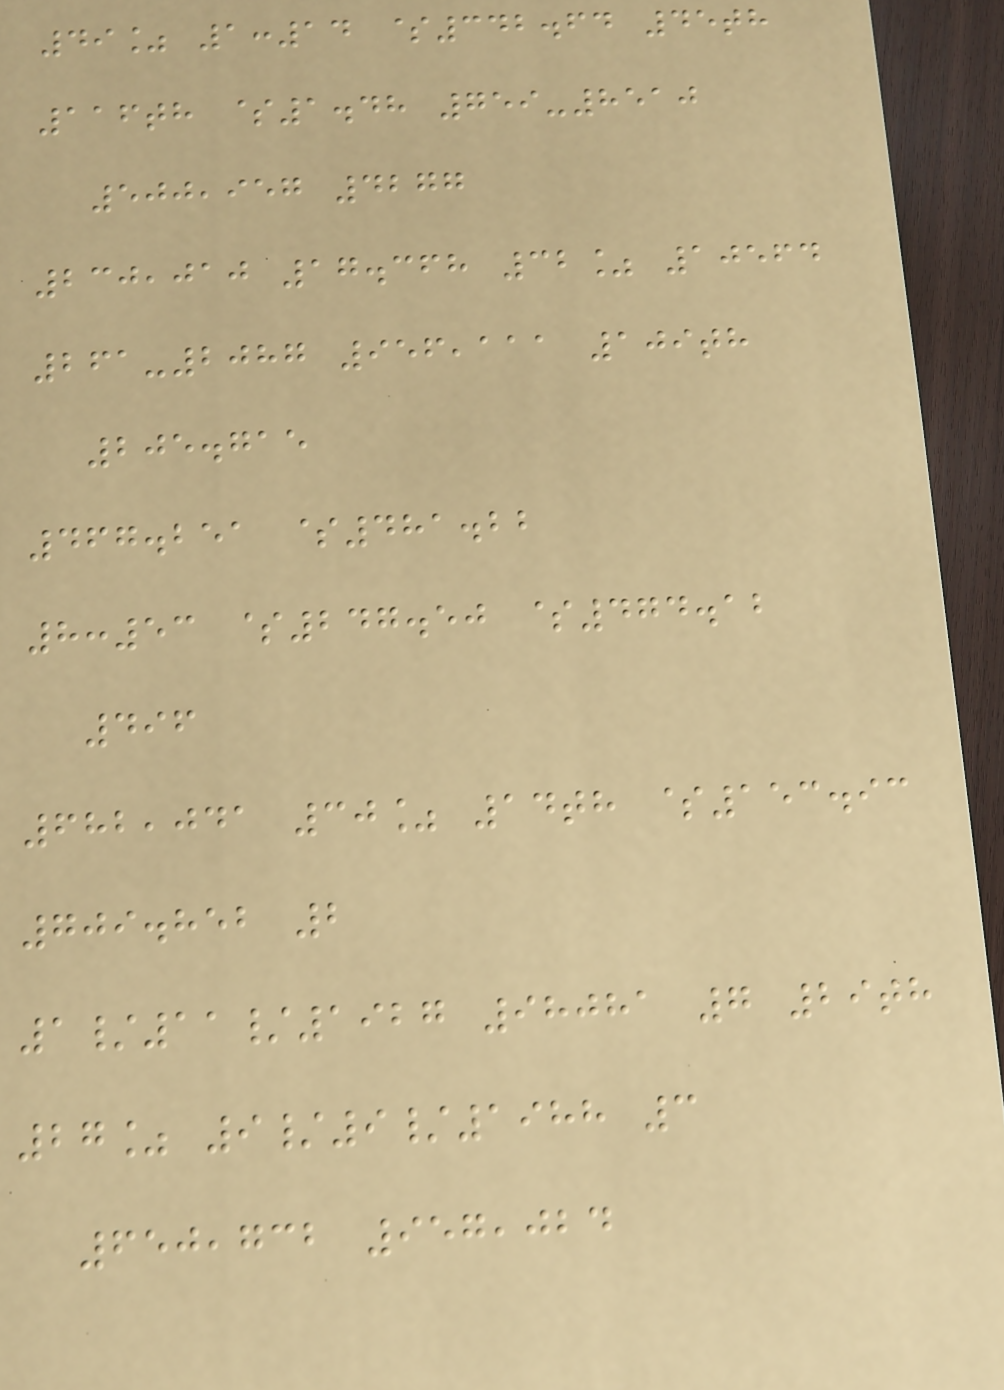49% 1:14 $342.64 45th
116th $1.48 759-8510
500,957 4277
230,010 17.368 32% 10564
261-2087 956,111 109th
205.715
467.251 $481.22
8:53 $247.50 $474.12
496
682,041 30% 14th $153.93
709.852 2
1/11/1927 98081 7 29th
27% 9/9/1988 3
650,732 957,024
